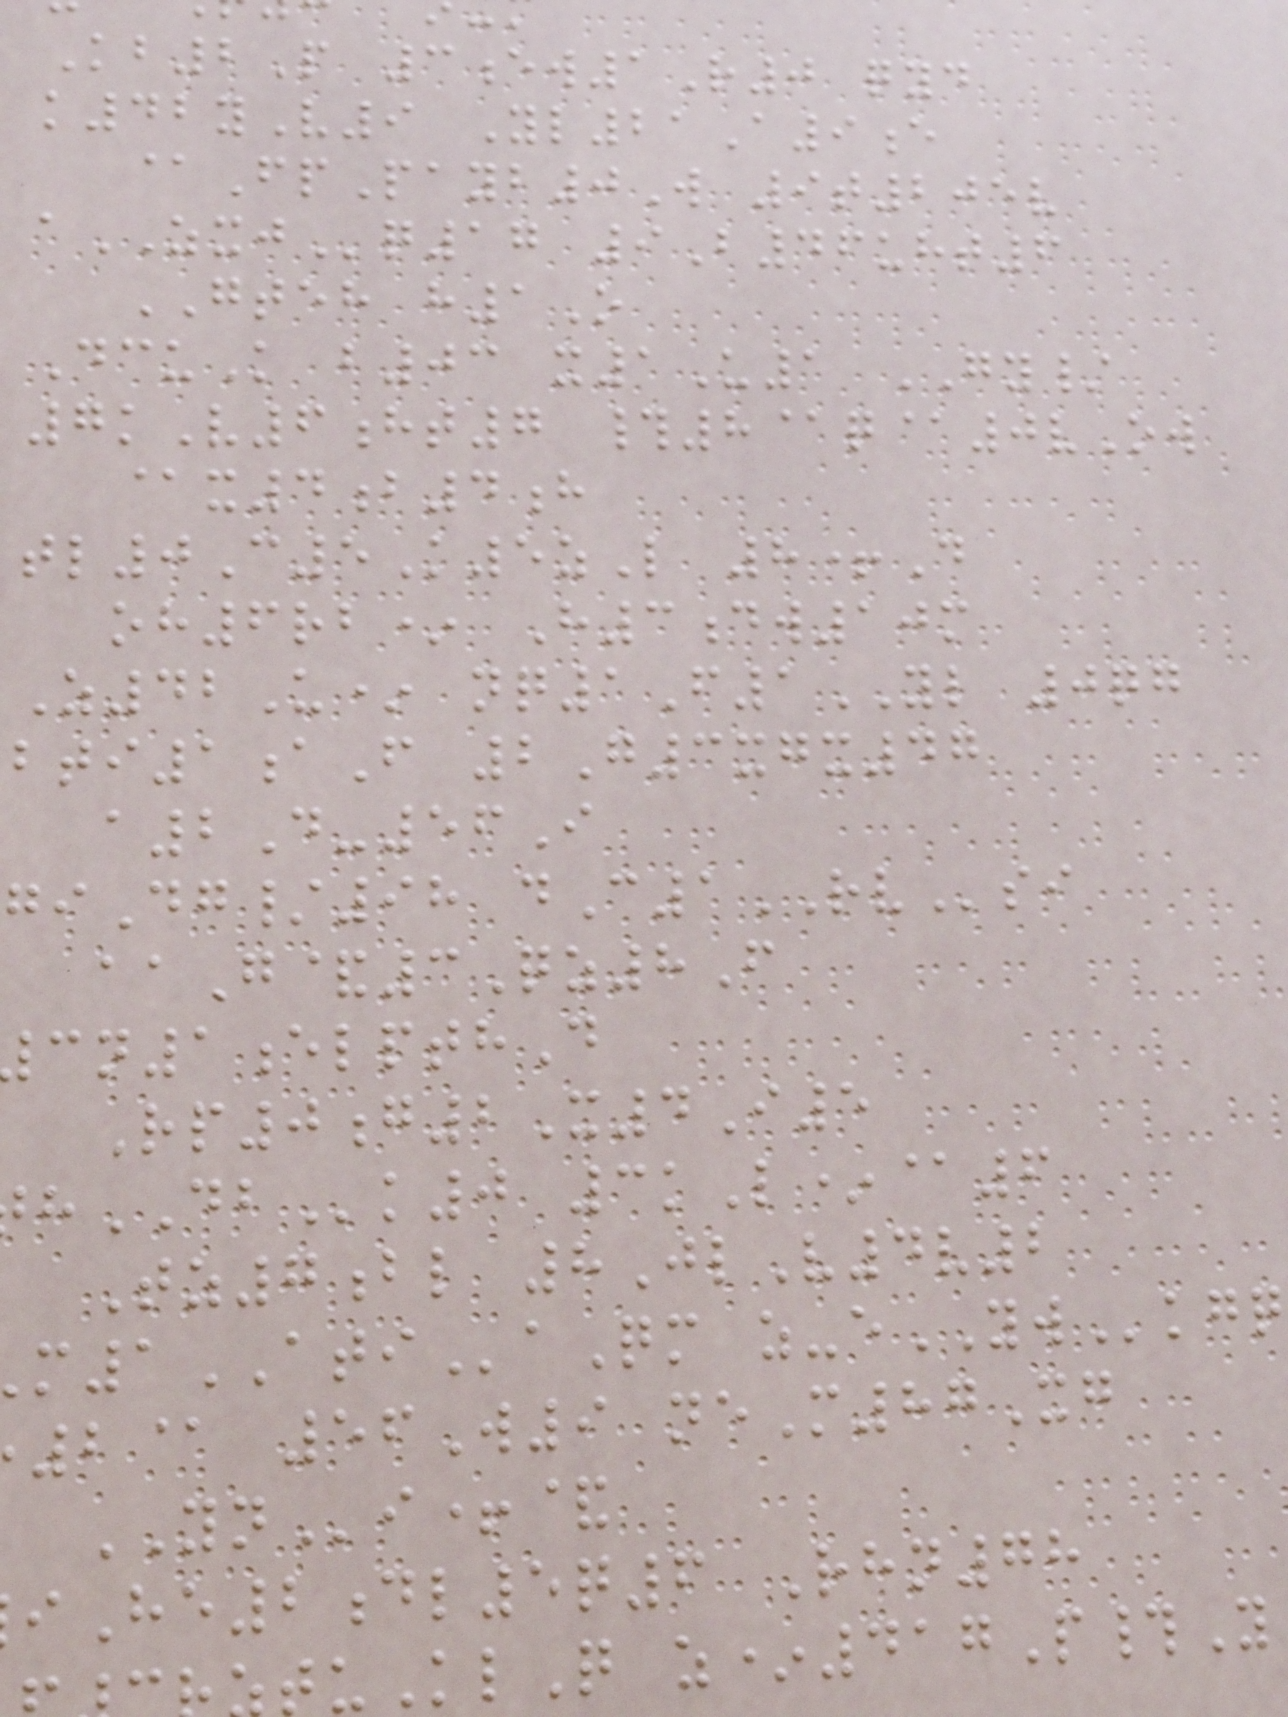Kb2P 3ew1R0 qyd
k42yV9 Yl21A9e
@FpPayb0W 9t205v
aZXJq17 9B46uht6
GTEH h1O
DcuK b03 x1U1 GY/
7kV6ht7 #8@q@0vOw
@x4b4h
tl0C5K5zL 8+D
oh6rb* H3dw10m
Z42U* nq1F1YL 0qg
bti1aF 2G3xgx47
a2D-56I
giDg/98 dC1RVsi
aaG&3Qz8F
n1elpthD
Rp0g2X4I5
hDBk0 3kL*@6
Tz7bl 8JlV4v2
1ATIaQm z-eYWkgq
2@ 56W9 neM87Xg
YNi+&
He2dl5q6 Rhn78
tuKlQ z*417P#Y
